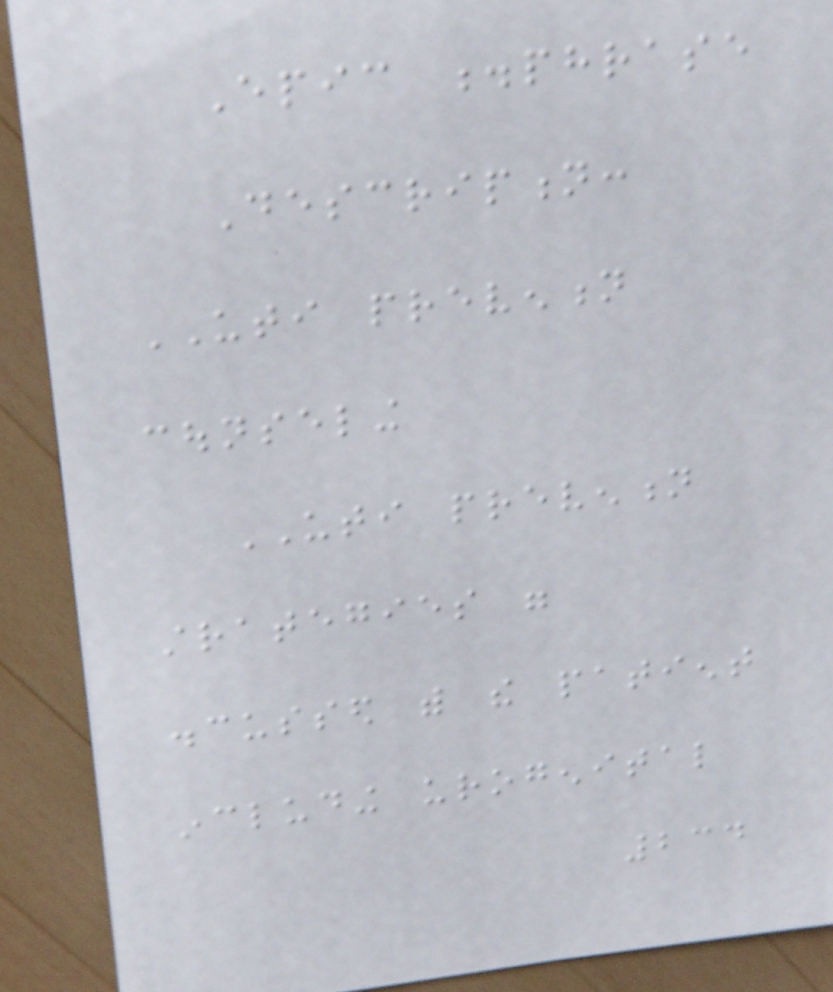Epic .phrase
Description:
UTI prevention
counseling
UTI prevention
strategies were
discussed with the patient
including urogenital
234
